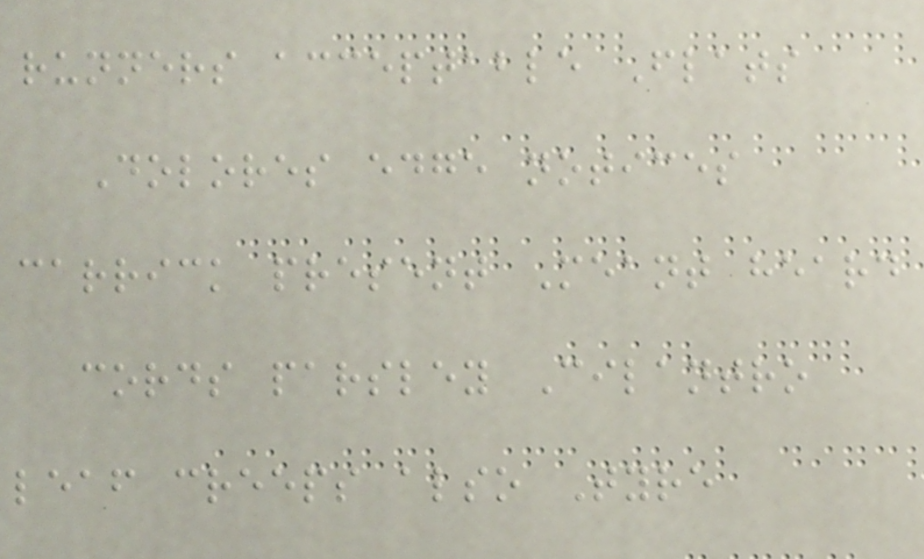runners acceptable Flats
Dolores edge notices
carrick present Meant heard
cords parsley Cilantro
leaf creeps also Tyre
